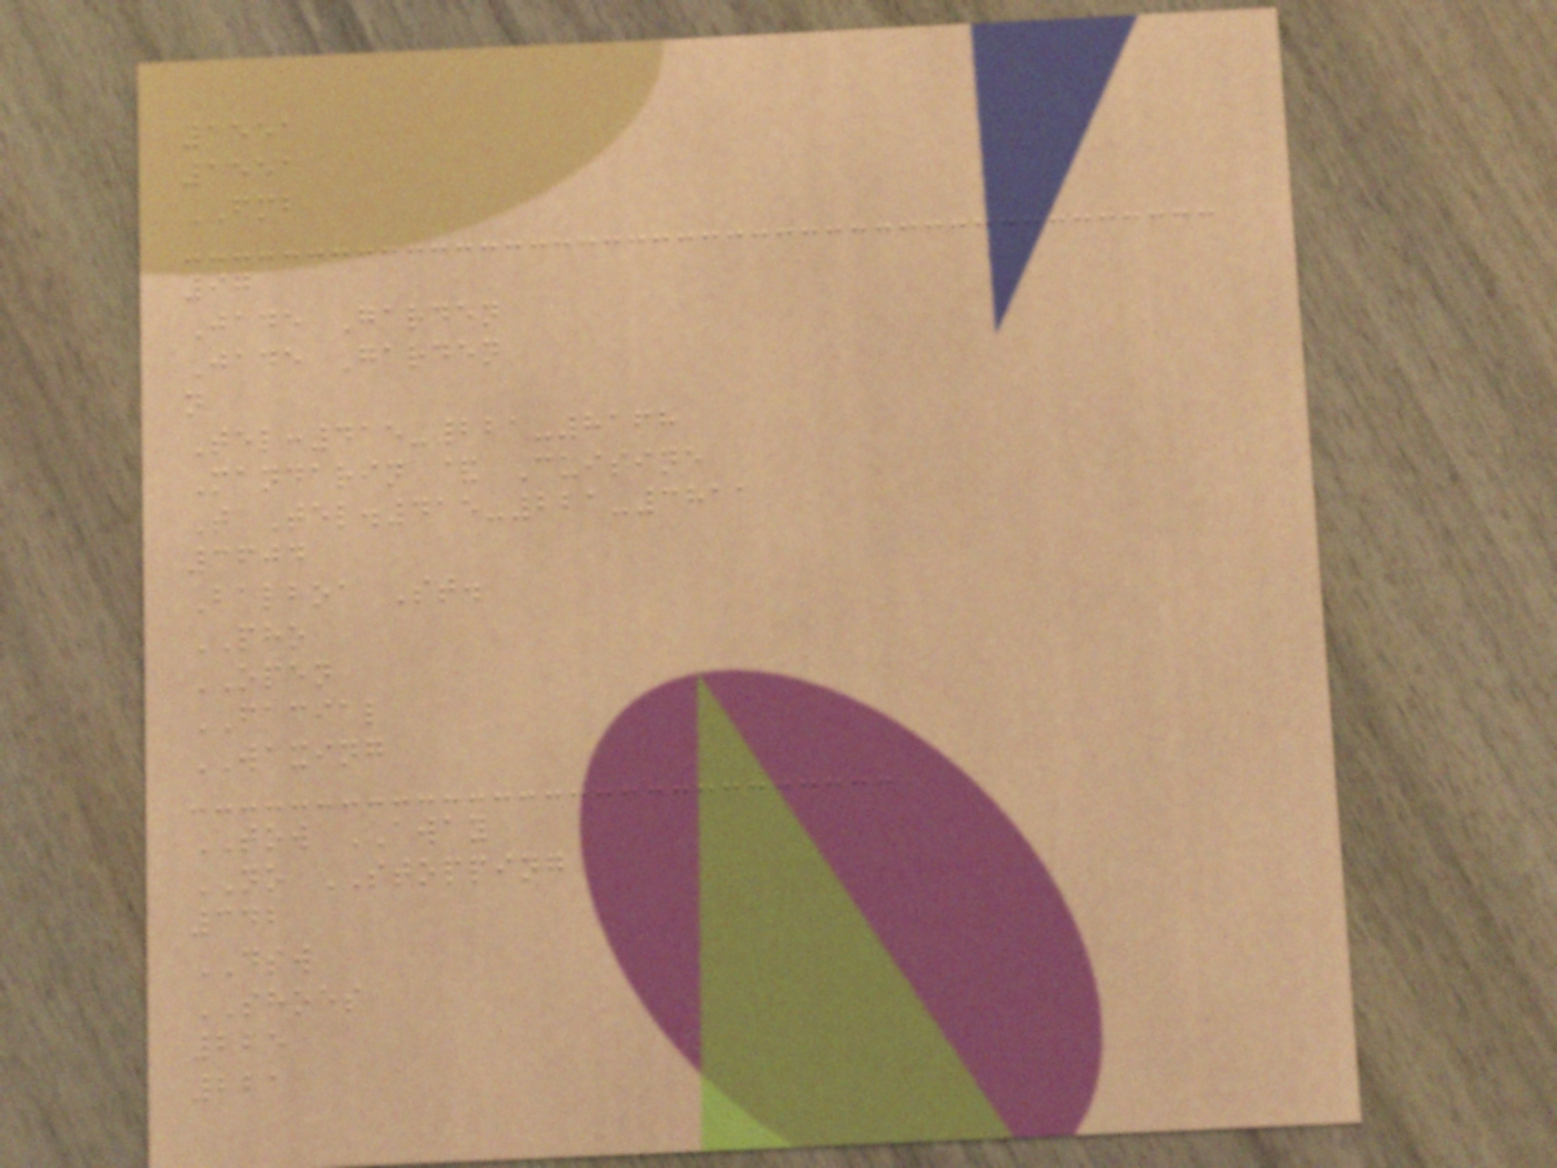1551
1551
FMB
97
Jade Garden
Jade Garden
n
Tel:415-221-8168
Mandarin & Cuisine
T Tel.415-221-3811
3604
Balboa St.
PHO
OPEN
FACIAL
WAXING
TOW AWAY
NO STOPPING
342
DSW
SHOES
225
221
